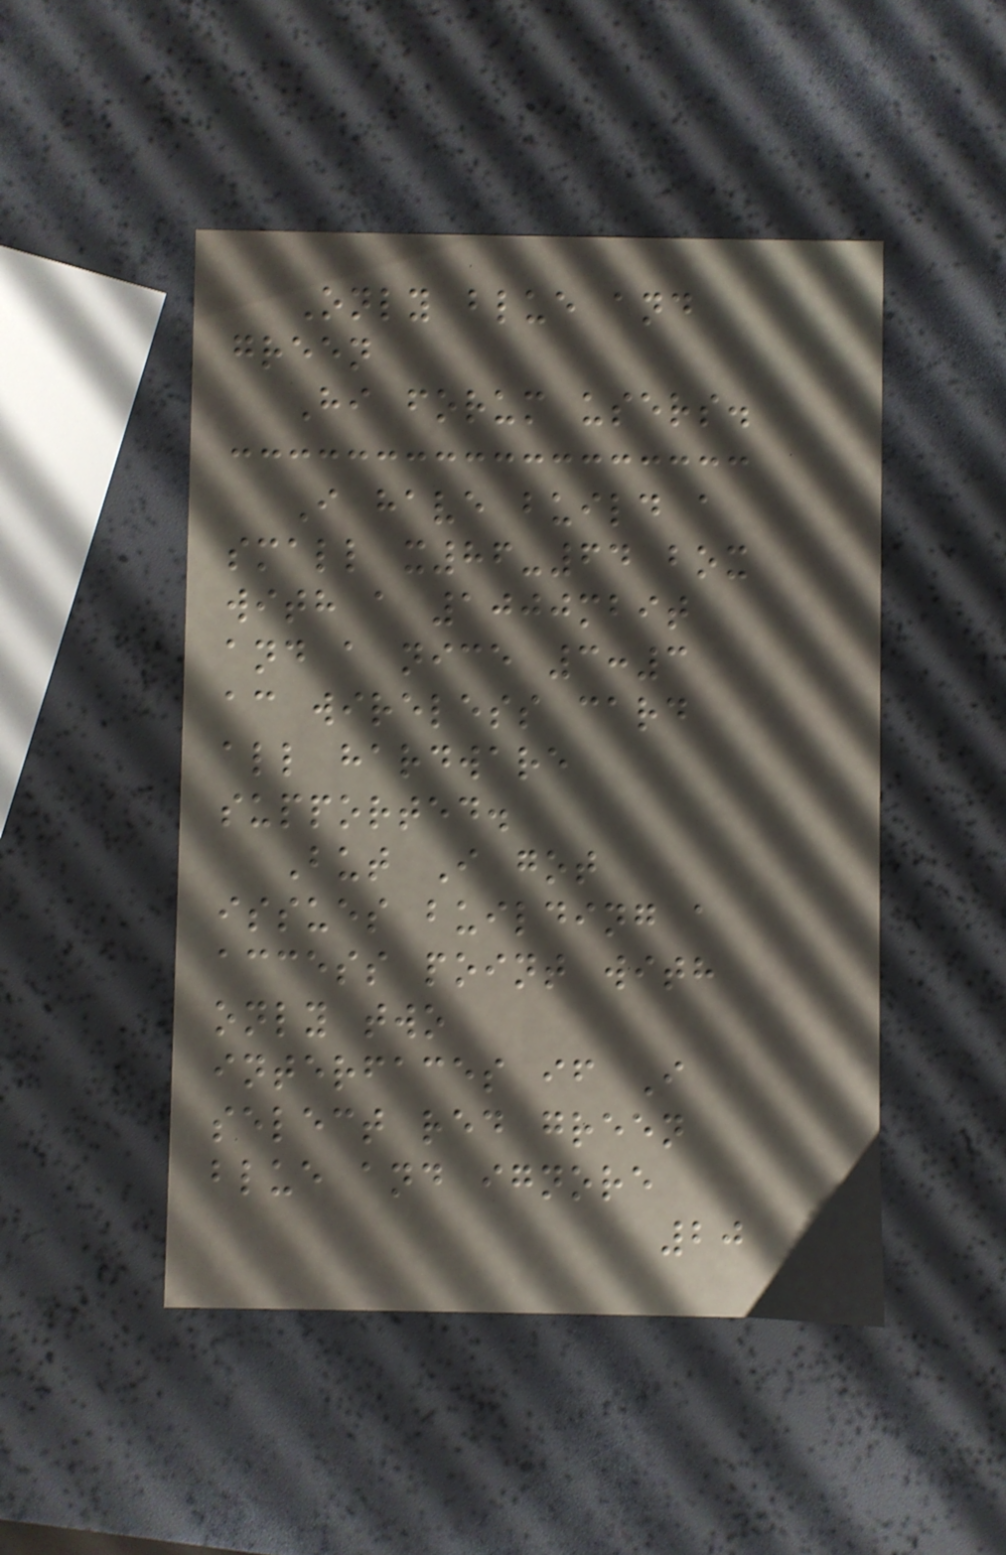Only blue and
green
Hi forum users.
I have build a
small x86-64 box
with a 1000mbit
and a nice 3:3
ac wireless card
all hardware
supported.
But I got
issues building a
access point with
only two
interfaces if I
select red green
blue and ignore
20
